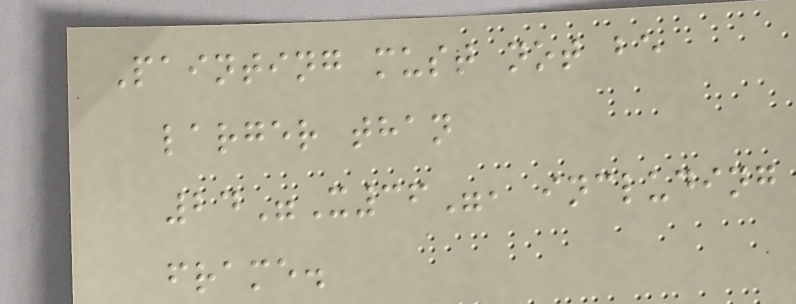Painting must not be
larger than
24"X36", including
frame.
